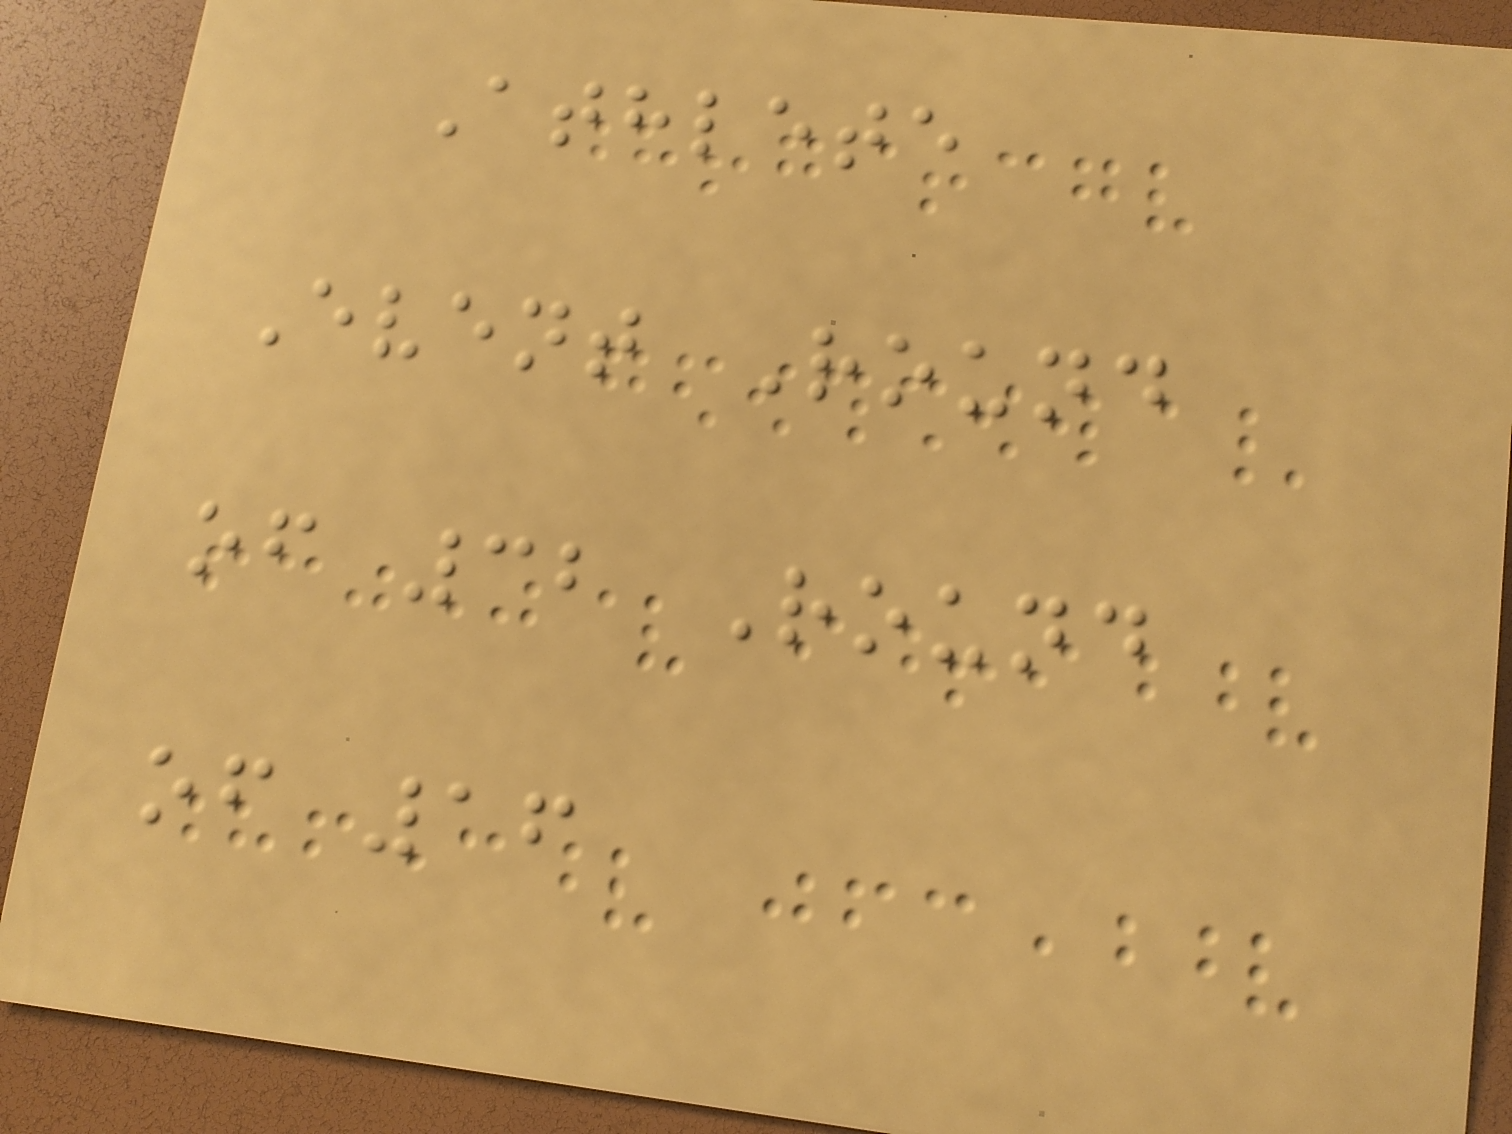Athlete
Event Round
of 32 Round
of 16
